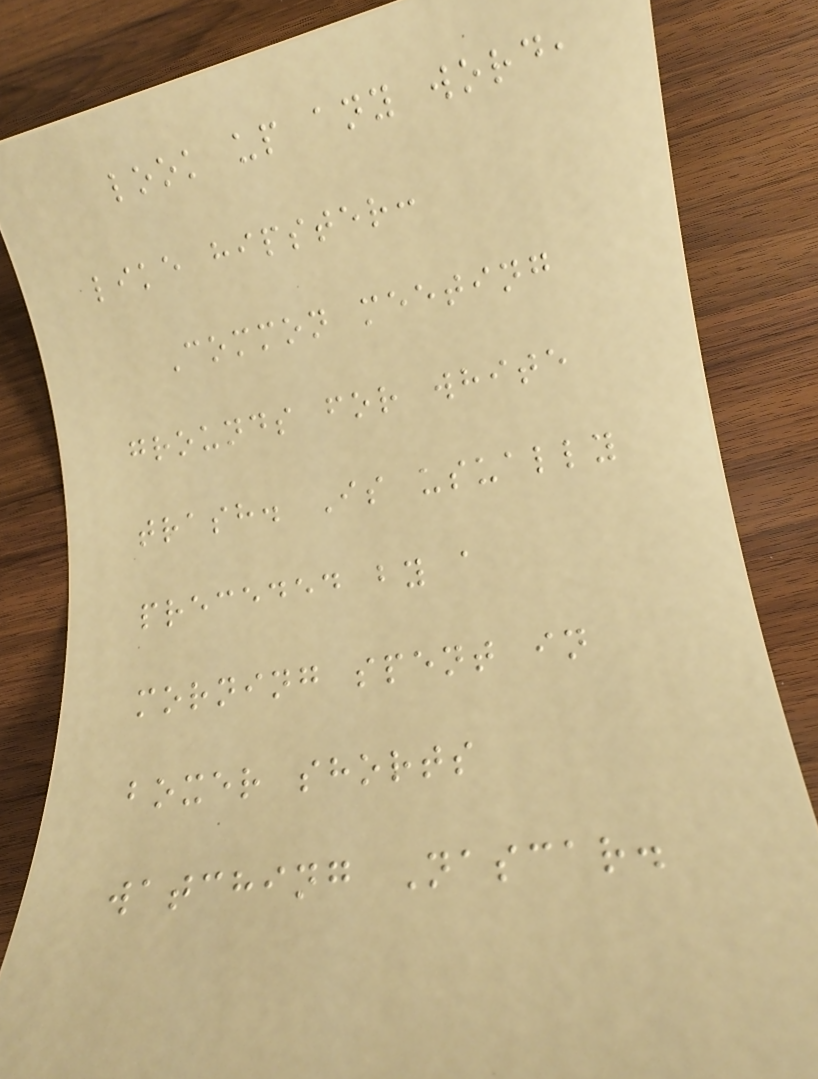look up any word,
like hipster:
Common meeting
grounds for white
trash. Is usually
preceded by a
morning spent in
boxer shorts
watching Nascar.
